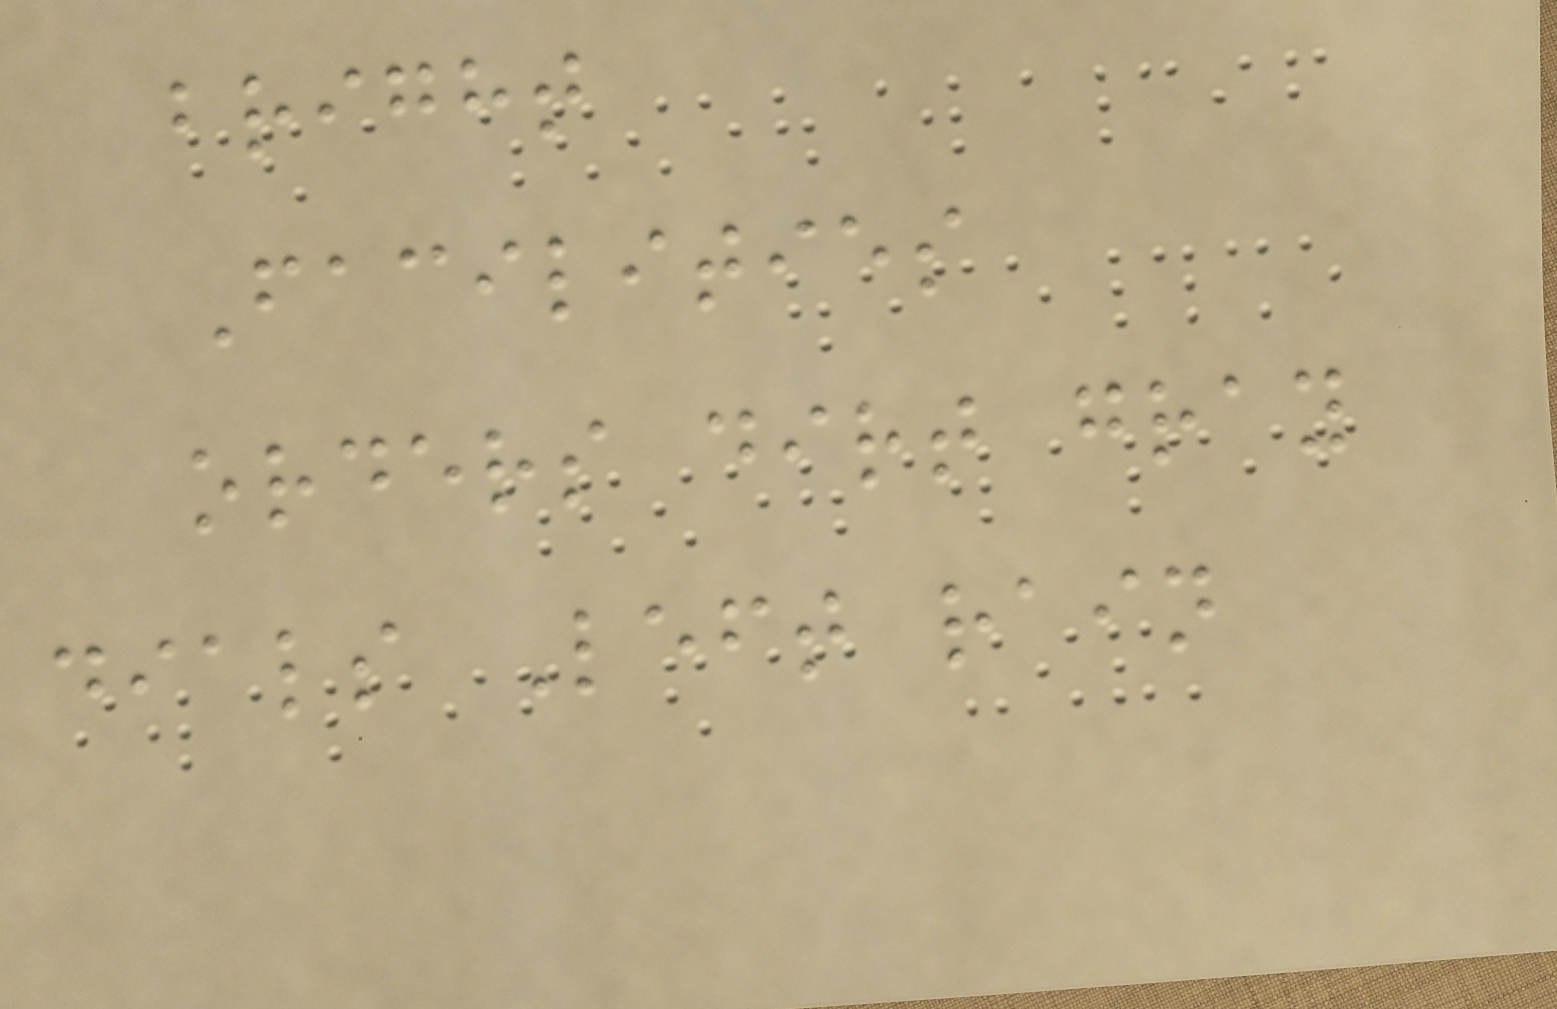bright
Facilities
orders dirt gray
dials Left rain
